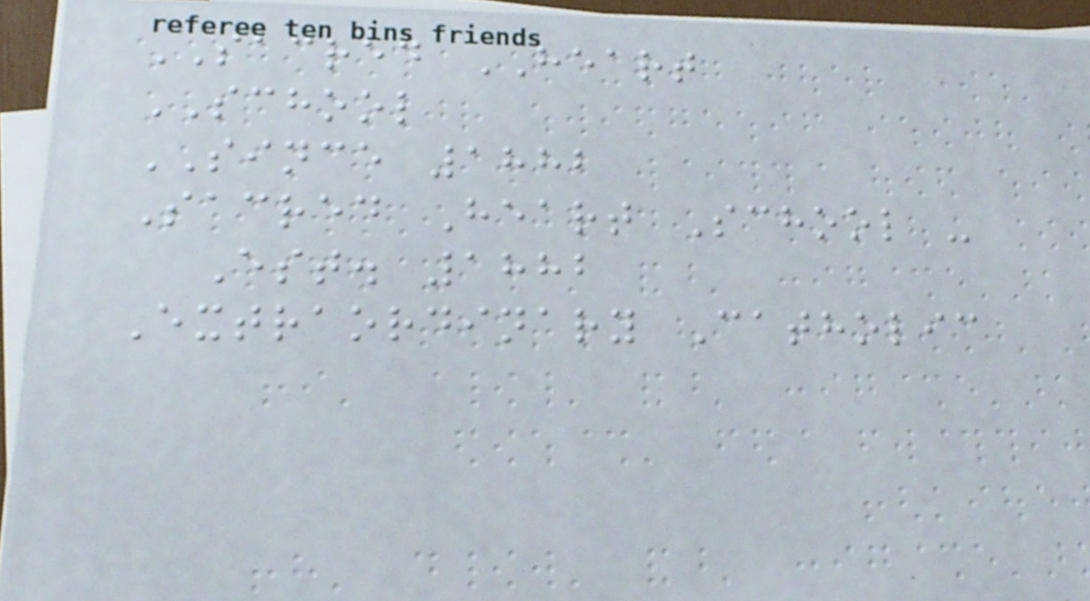SACRED HEART
SCHOOL
SINCE 1882
Sacred Heart School -
Est. 1882
Extraordinary Catholic
